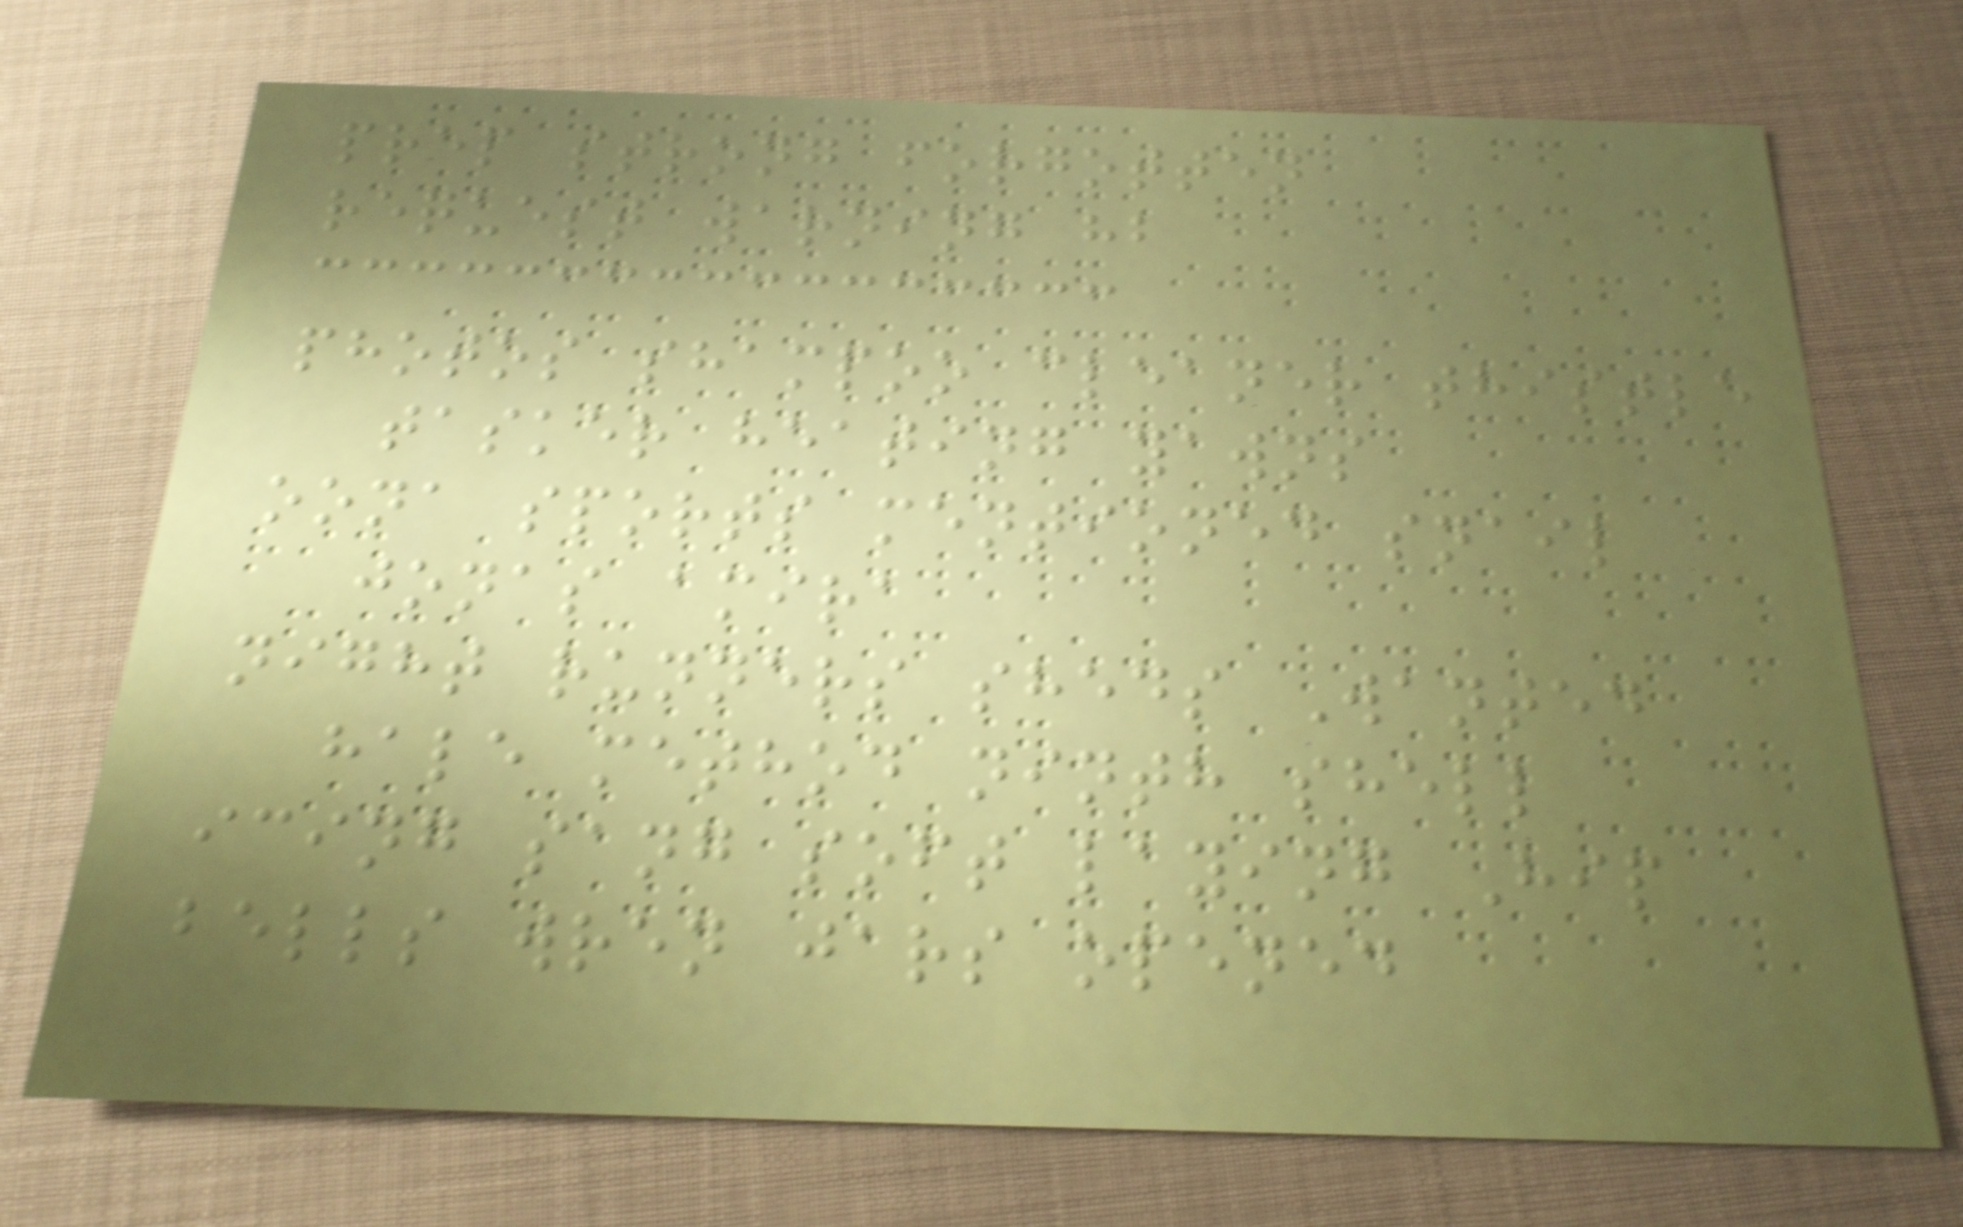prep strong forgotten
request warning hb
photos shampoo cleaner thistle
tasker heating yawns
oona sports mentioned snail
jonas amira
night runners sheds Wanted
hale method ninth shell
icing sang soft laying Hip
bells wren jars opened
